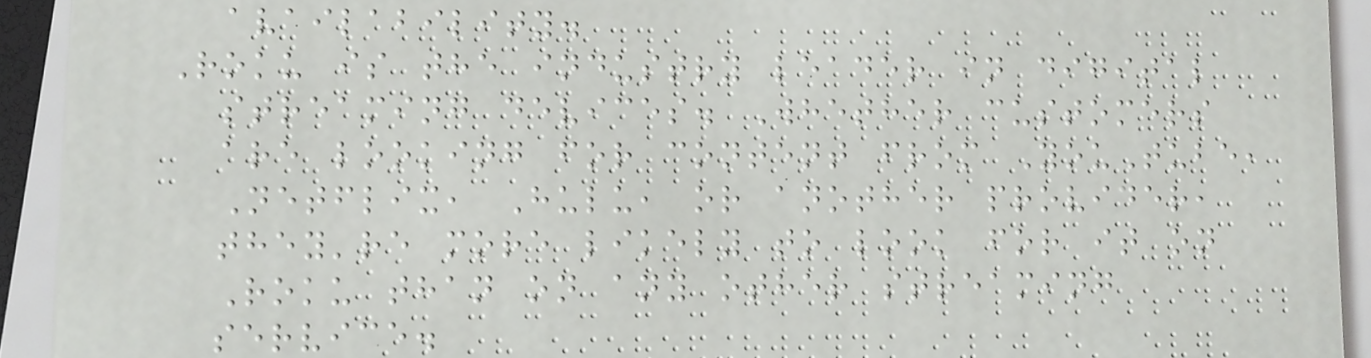availability.
Roku is the industry leader in digital
streaming devices. Whether customers
are looking for content from YouTube,
Netflix, Hulu, or another provider,
they're more likely to look for it on
Roku than on any other streaming
service.
